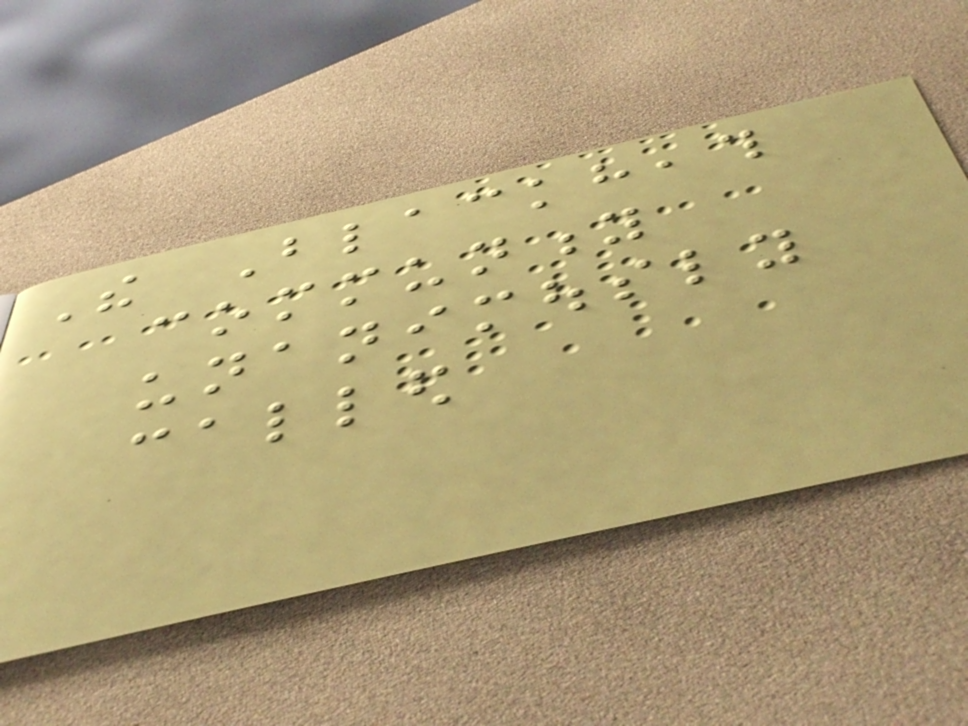The Blackheath
community
unanimously
called
